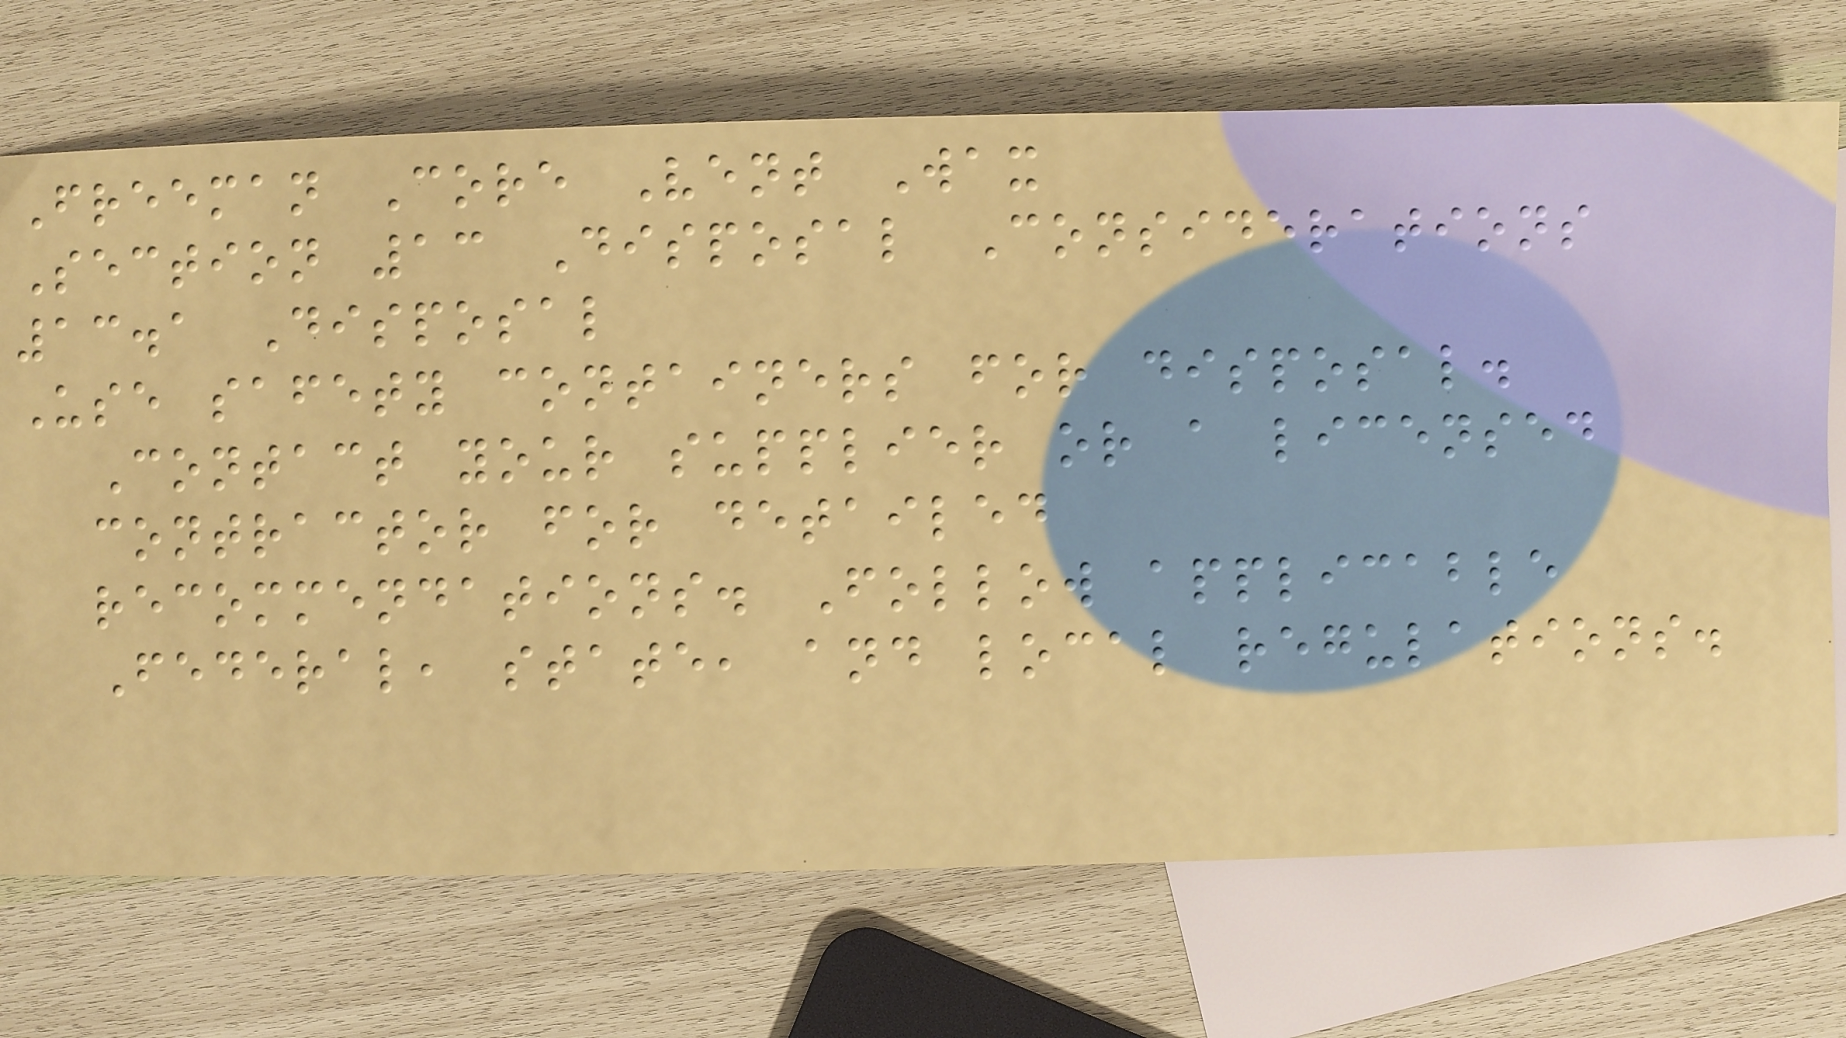Freeman Core Vent Wax
Section 13 Disposal Considerations
13.1 Disposal
Use safety containers for disposal.
Contact your supplier or a licensed
contractor for detailed
recommendations. Follow applicable
Federal, state, and local regulations.
